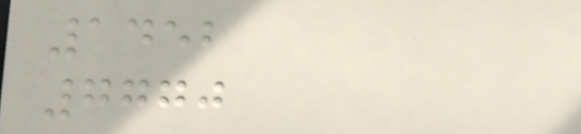1452
7770
